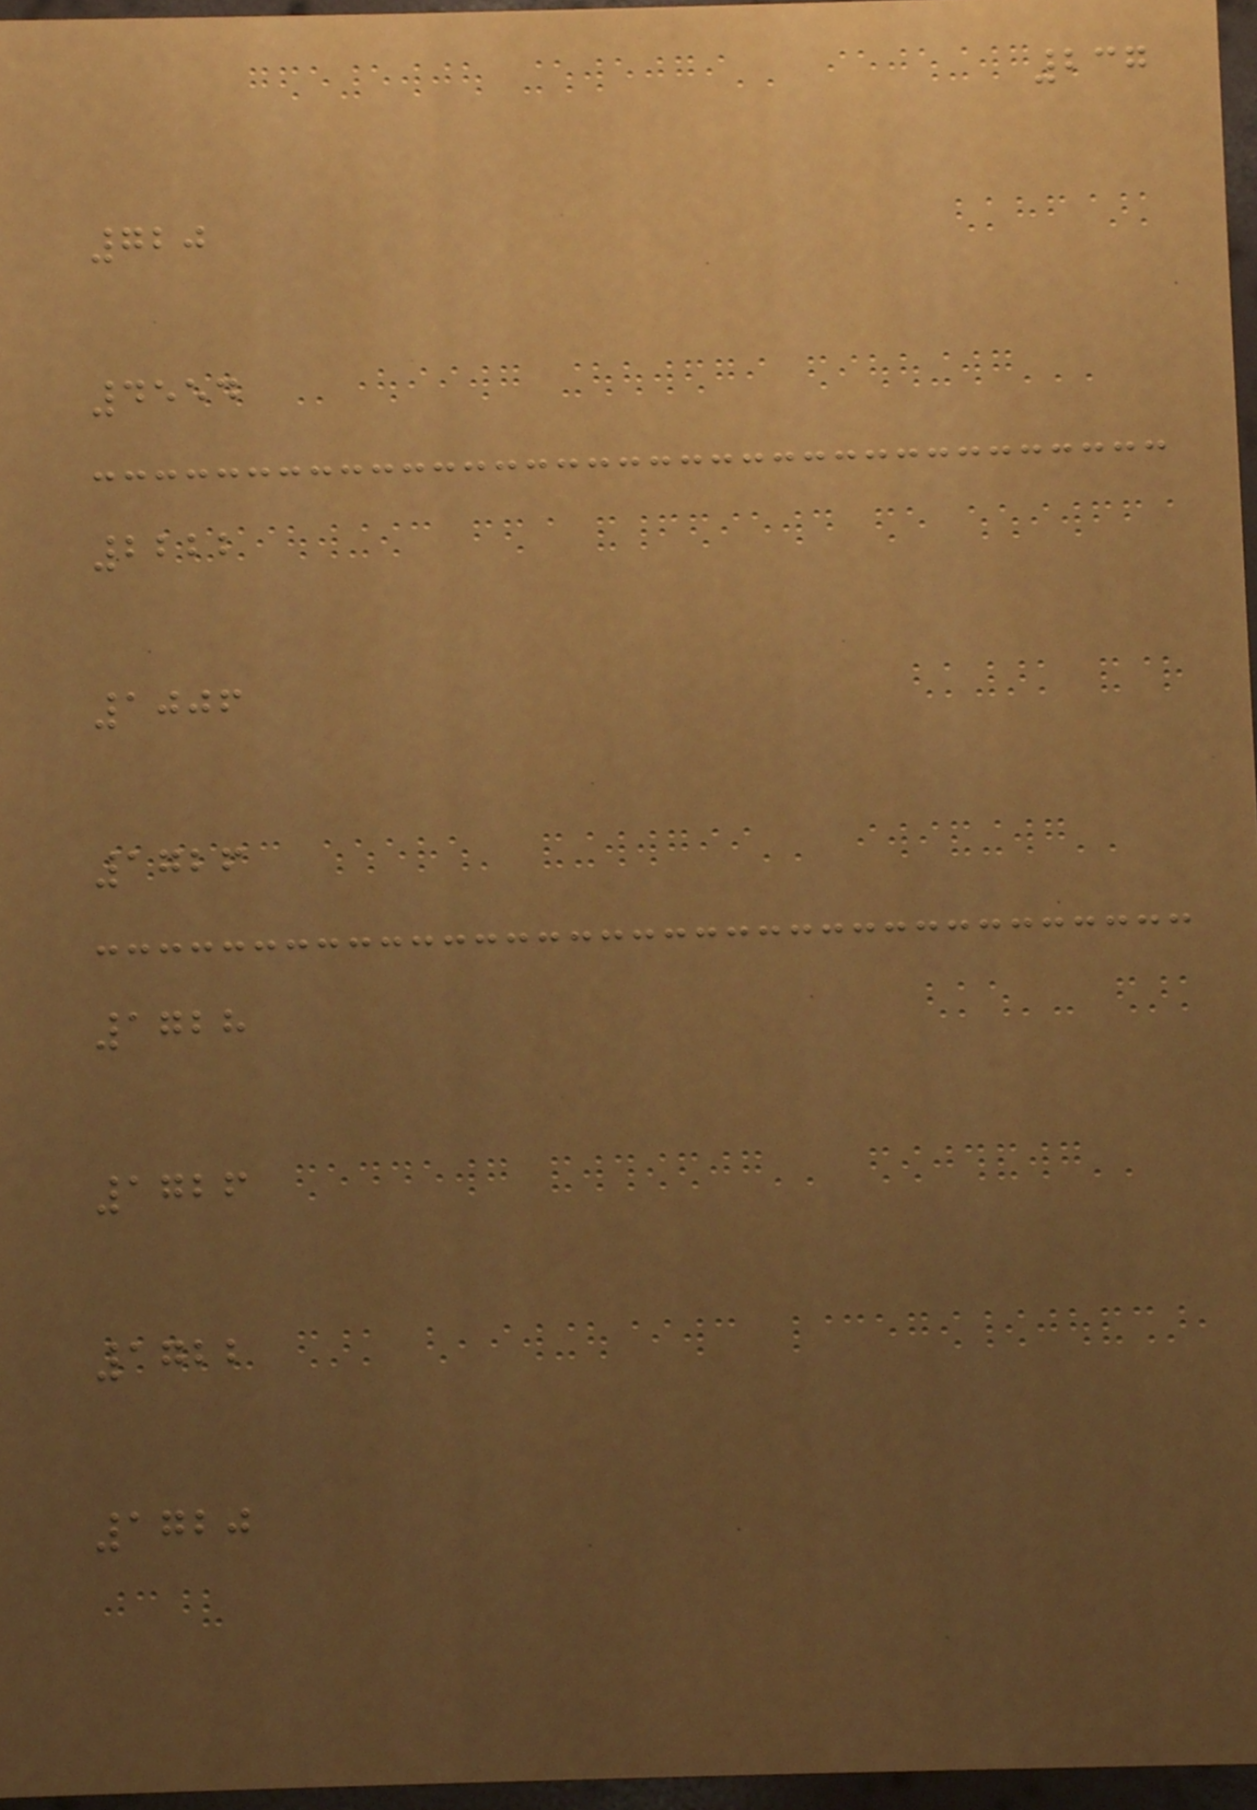237
720
4554
2222
1006
1726
1728
1726
1722
1720
